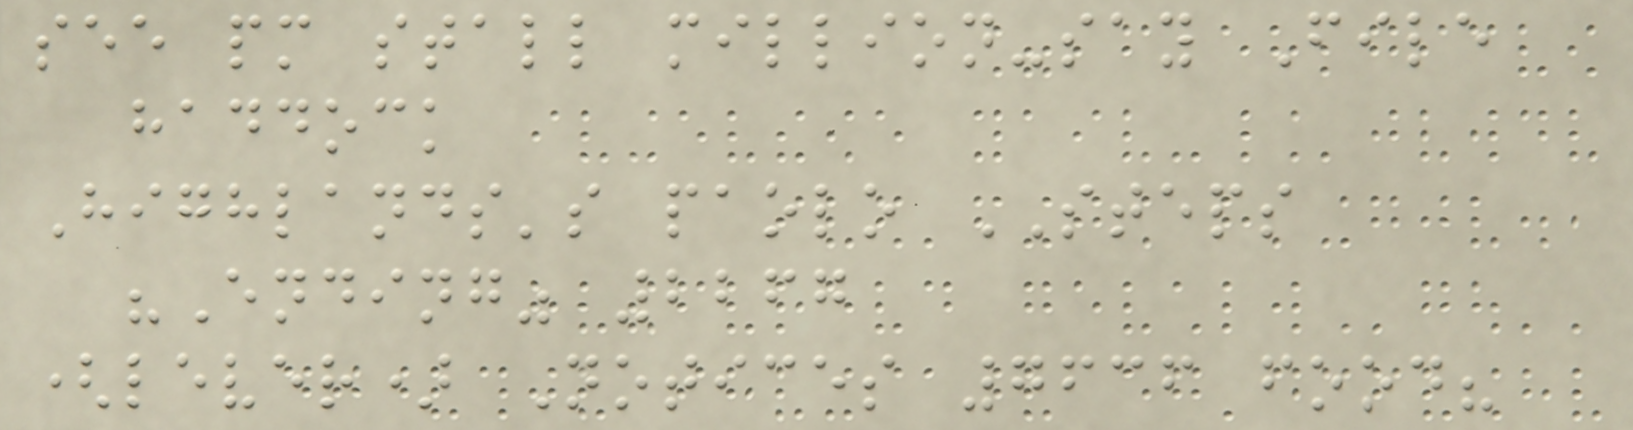see pm stall million-say File
haddock
Highlands's paolo STEPS
"Ending" 2267
(lever) Notices 7636 food?
